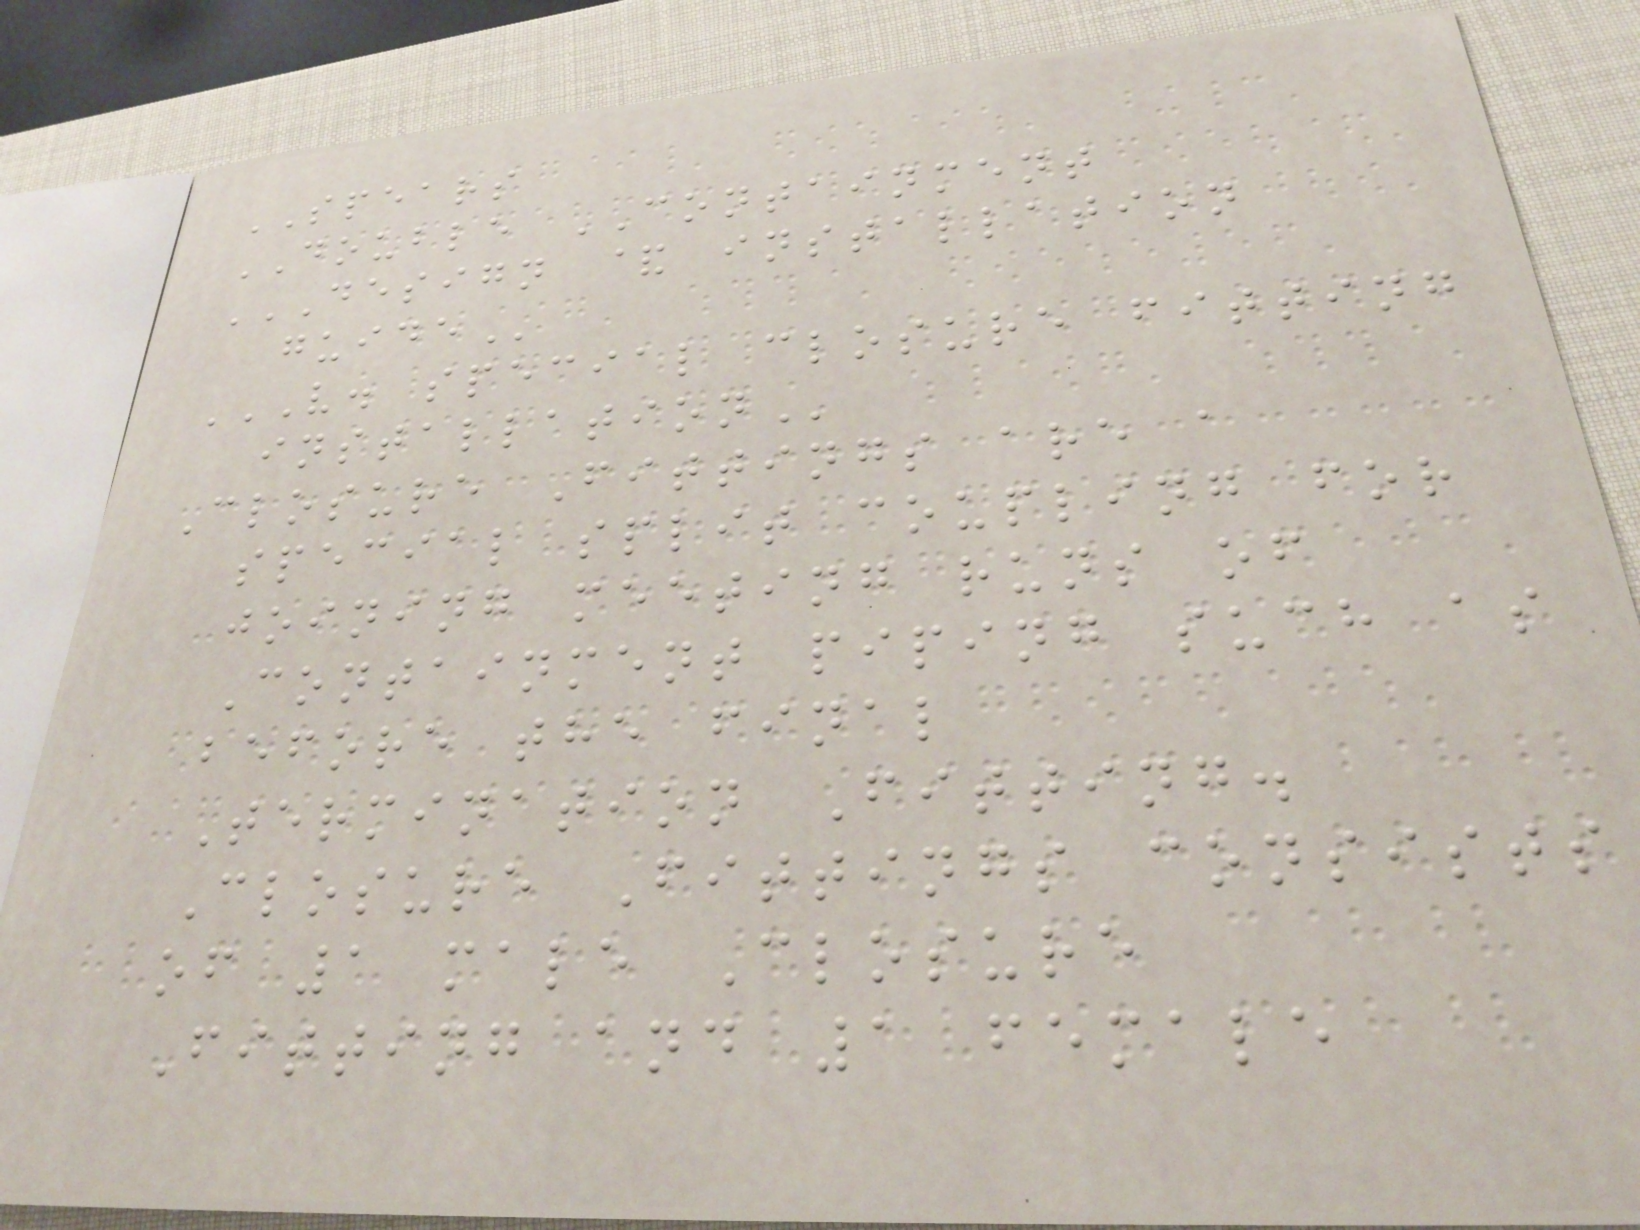SPEARS
DOUBLE CONTAINMENT
DESIGN & INSTALLATION
GUIDE
V. SPECIAL CLOSURE FITTING
INSTALLATION
Closure Fittings are a
special split coupling for
joining meeting runs of
Containment piping such as
before the final
Termination Fitting.
Closure Fittings consists
of 1 male Closure
Fitting and 1 female
